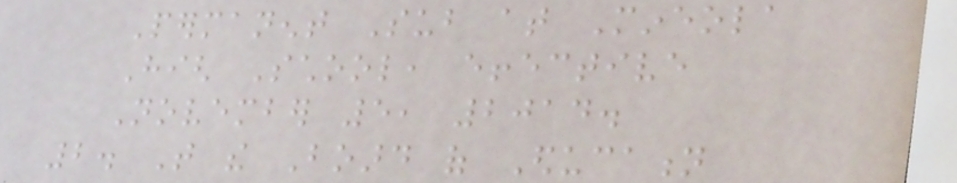Permanent Sub at Mineola
High School, effective
November 5, 2014.
2. That the Board of Education
